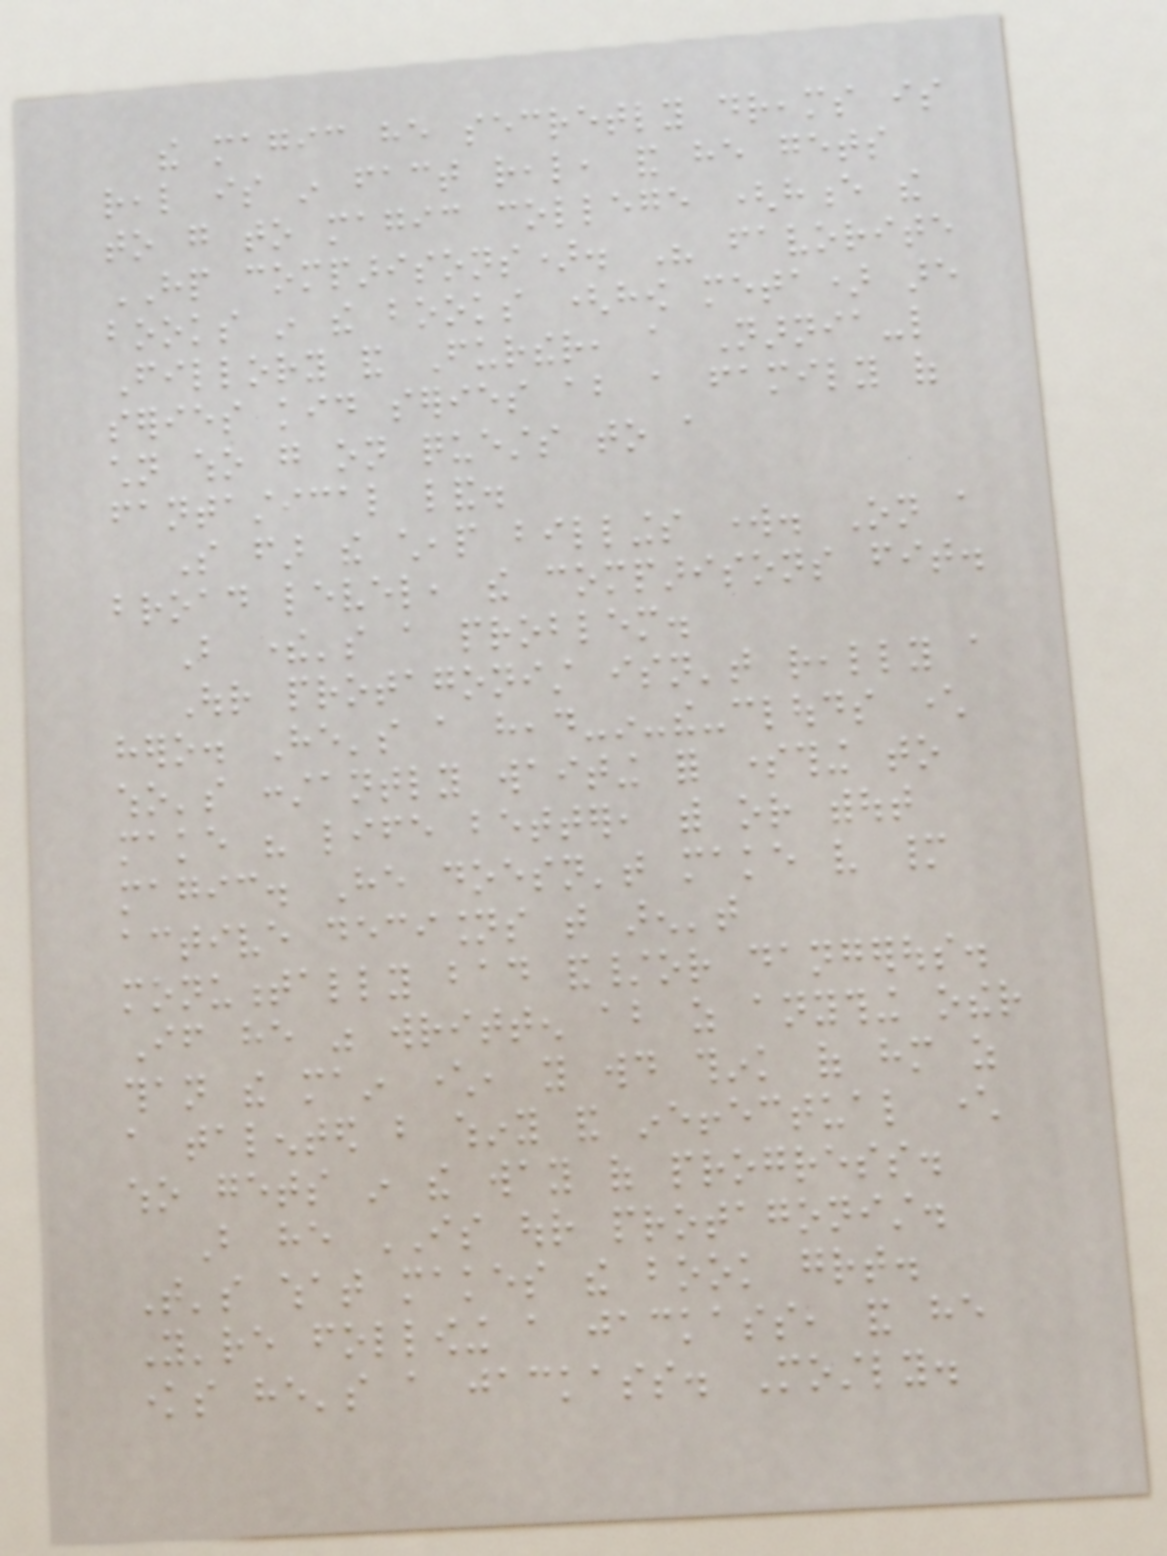the magic he secretly dreams is
real is in fact real, and he gets
to go to magic college (hence the
HP comparisons). His favorite
books in the books (how meta) are
Fillory and Further, a Narnia-like
series kid series about a family of
children who go on quests to a
fantastical land.
So far the cheap billings work. On a
broad level, the comparisons fit.
But there's a problem.
Our protagonist isn't really a
hero. He's a head-in-the-clouds character
who's constantly waiting for something to
make his life better, with or without
magic. He doesn't make very many
active decisions that aren't
monumentally bad and/or dangerous.
If he was written about as anything other
than the main character, you would think of him as
a talented but whiny and ineffectual character
who gets in the way of progress.
But he IS our protagonist.
That's what makes the book great.
You're following a jackass, and he
knows he's a jackass. Mostly.
